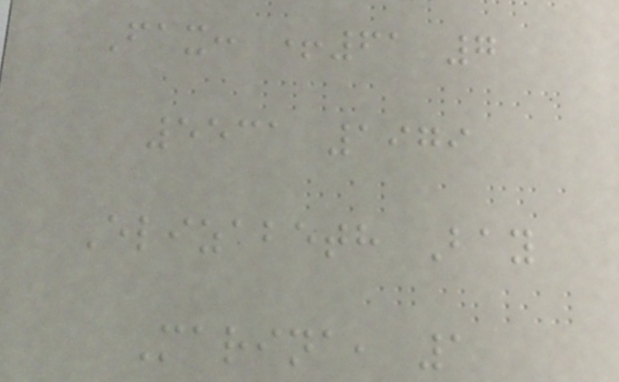Fax: +61 7
5531 1979
Elizabeth Bay
Marina, 1
